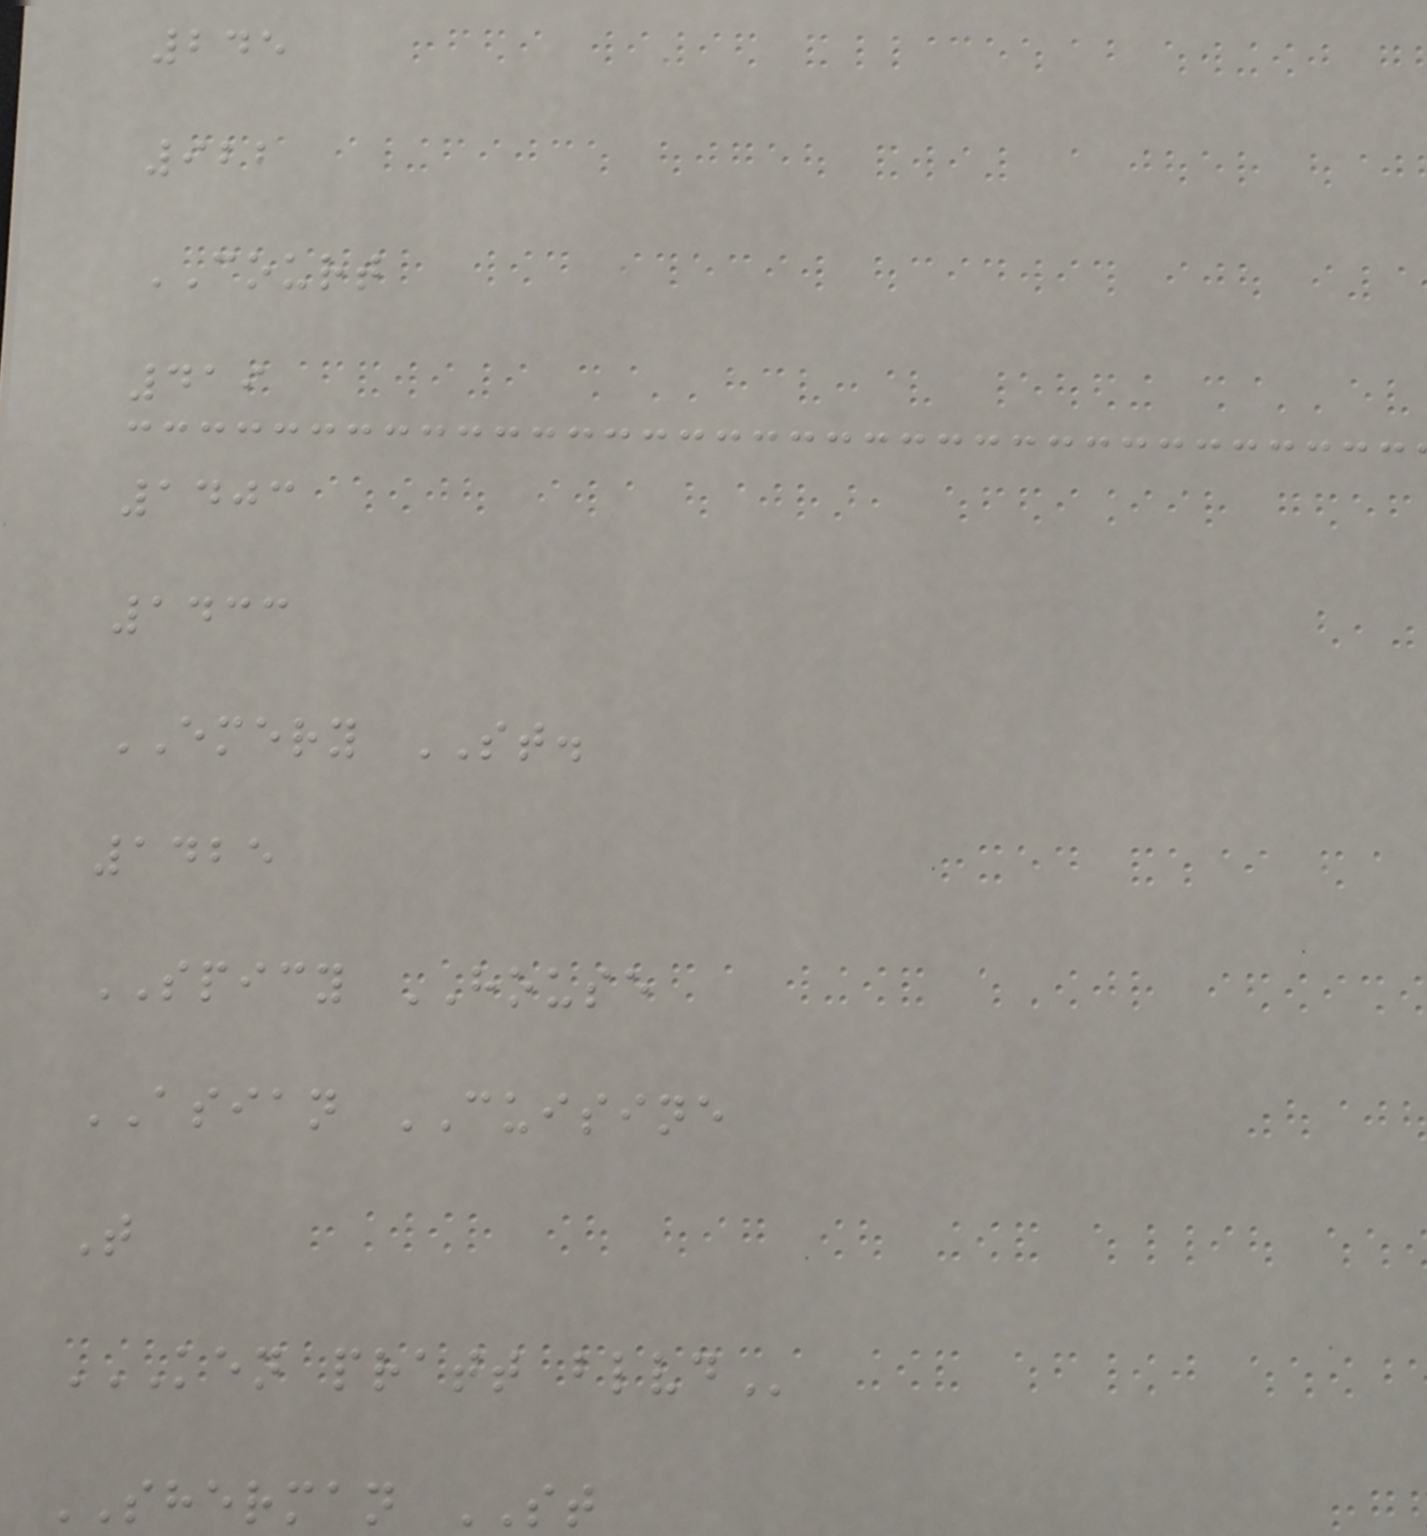245
922
COURT
419
1403
1433
EMERY ST.
1425
SPICY HOUSE
ASIAN CUISINE
T
KEN PRATT BLVD
SHERMAN ST
